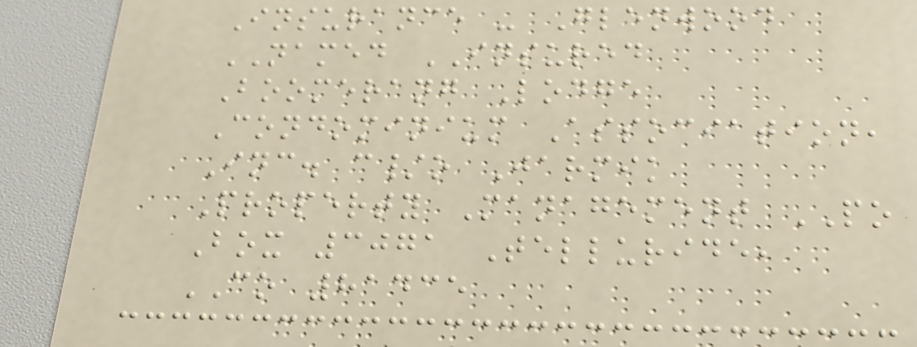Insurance - Glenwood
NAMED INSURED
Boomerang Lodge
Condominium Association,
Inc. c/o Jarmik
Property Management PO
Box 3071 Telluride,
CO 81435
